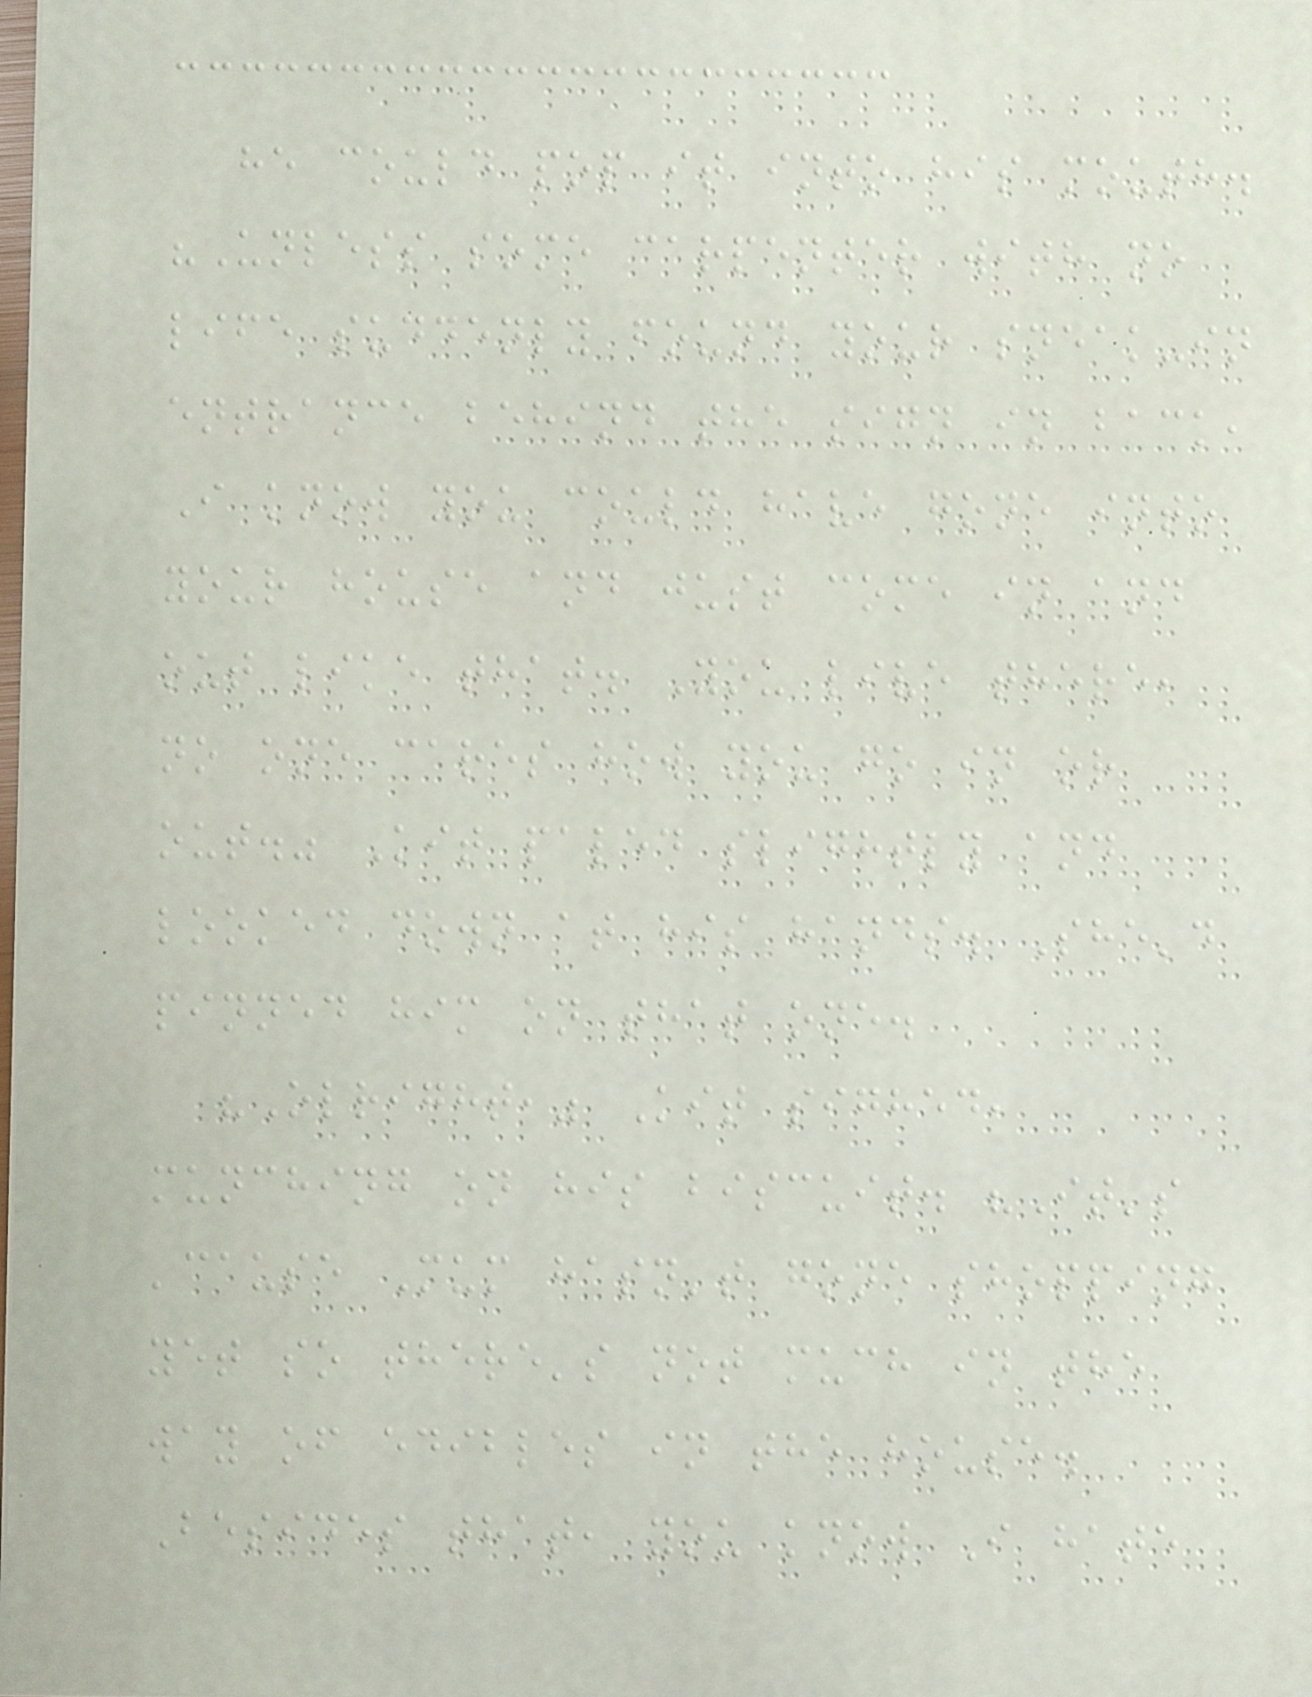he could pop it into his mouth.
"Unless some carpenter with no
life suddenly found your sneak-in
entrance behind the sign in back,
I know you could have gone into
your house and just come in and
out like that. You live there,
no one cares how you go in or
out." Kit paled slightly and
looked down at his hands. She'd
pinned him on that one.
"Olright," Kit sighed,
munching on his biscuit. "It's
'cause Mum hasn't gone shopping
yet so there's not much in the
way of edibles in the house.
Besides that, you know I hate
